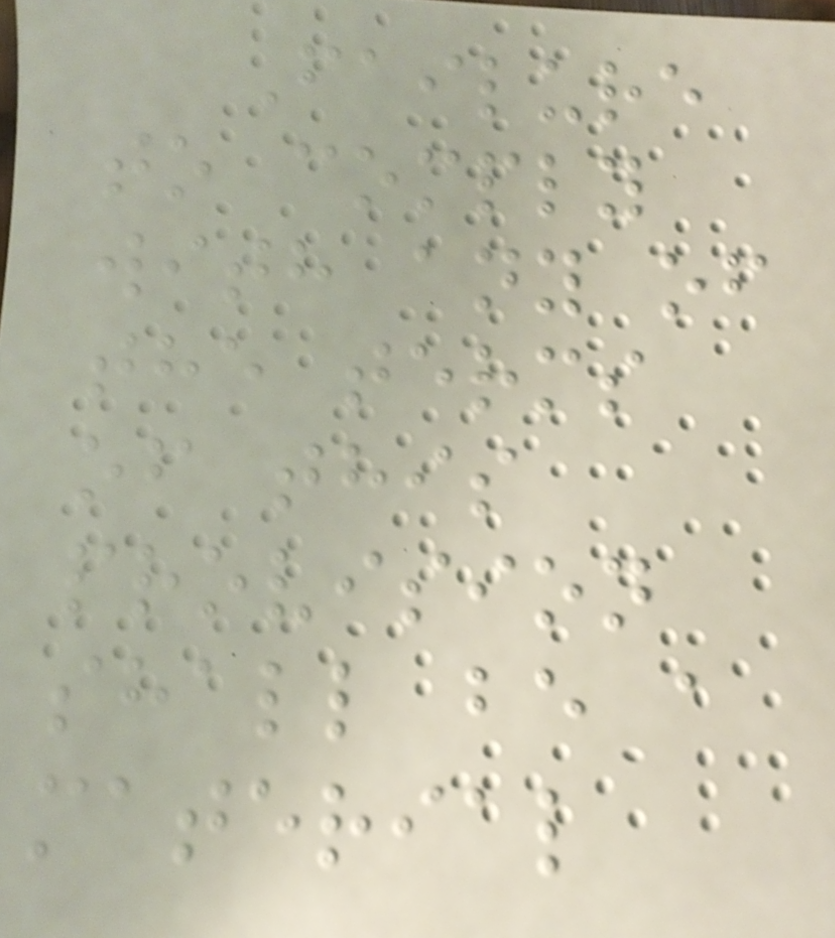Failure
to comply
with any of
the terms
of this
provision
shall be a
material
